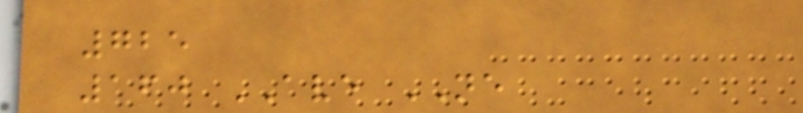725
160 AVE NE
